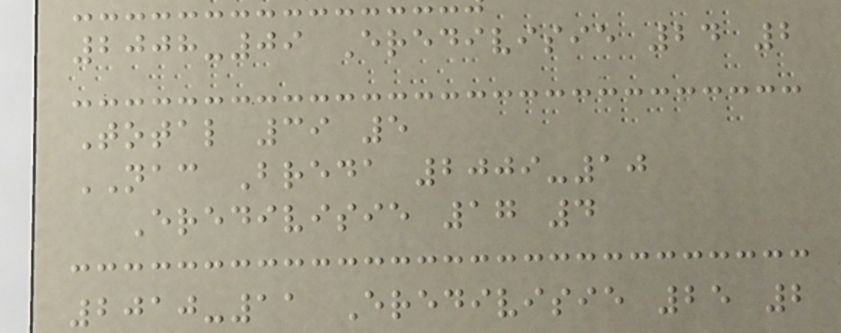2008-09 Eredivisie 24 2
Total 39 5
NAC Breda 2009-10
Eredivisie 17 4
2010-11 Eredivisie 25 2
